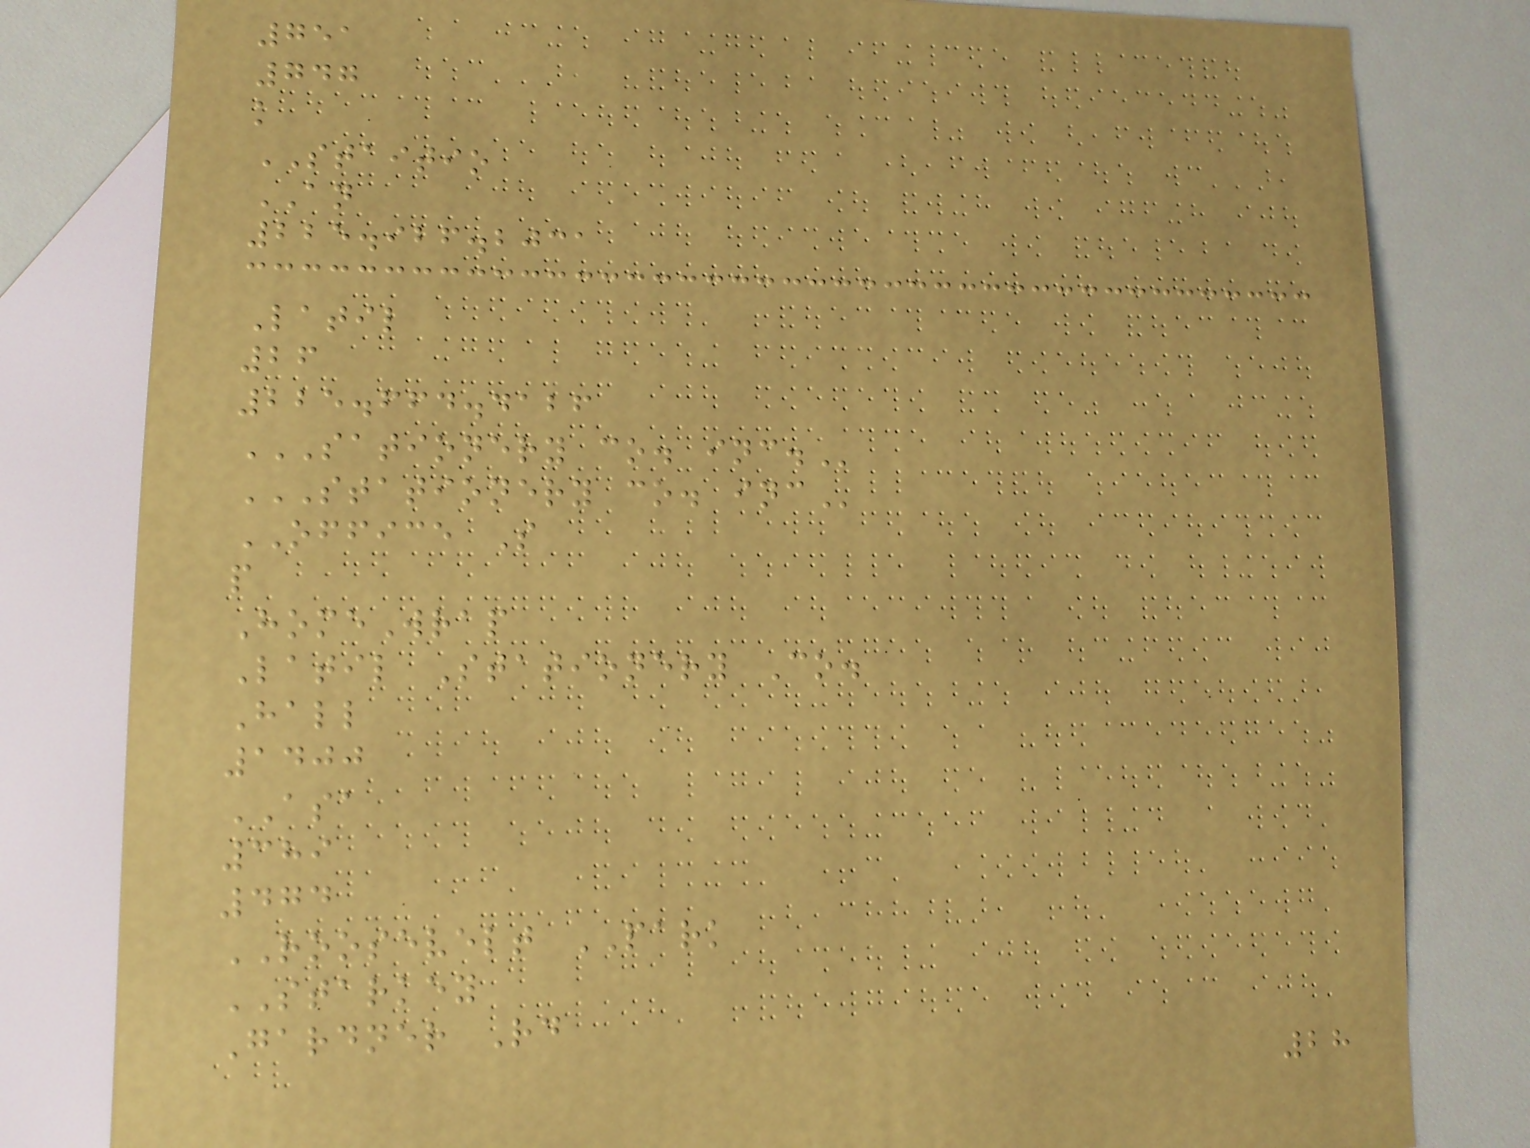751
747
k
STAITIO
AN
225.926.2031
Latil
26
225.664.4126
SATIONERY CO. INC.
STATIONERY CO. INC
OFFICE S
p
HomeWrap
Latil Stationery Co.
Hall
1400
ASA
389
474
ROOSEVELT PARK
STARKEY
Gardner Rd
28
